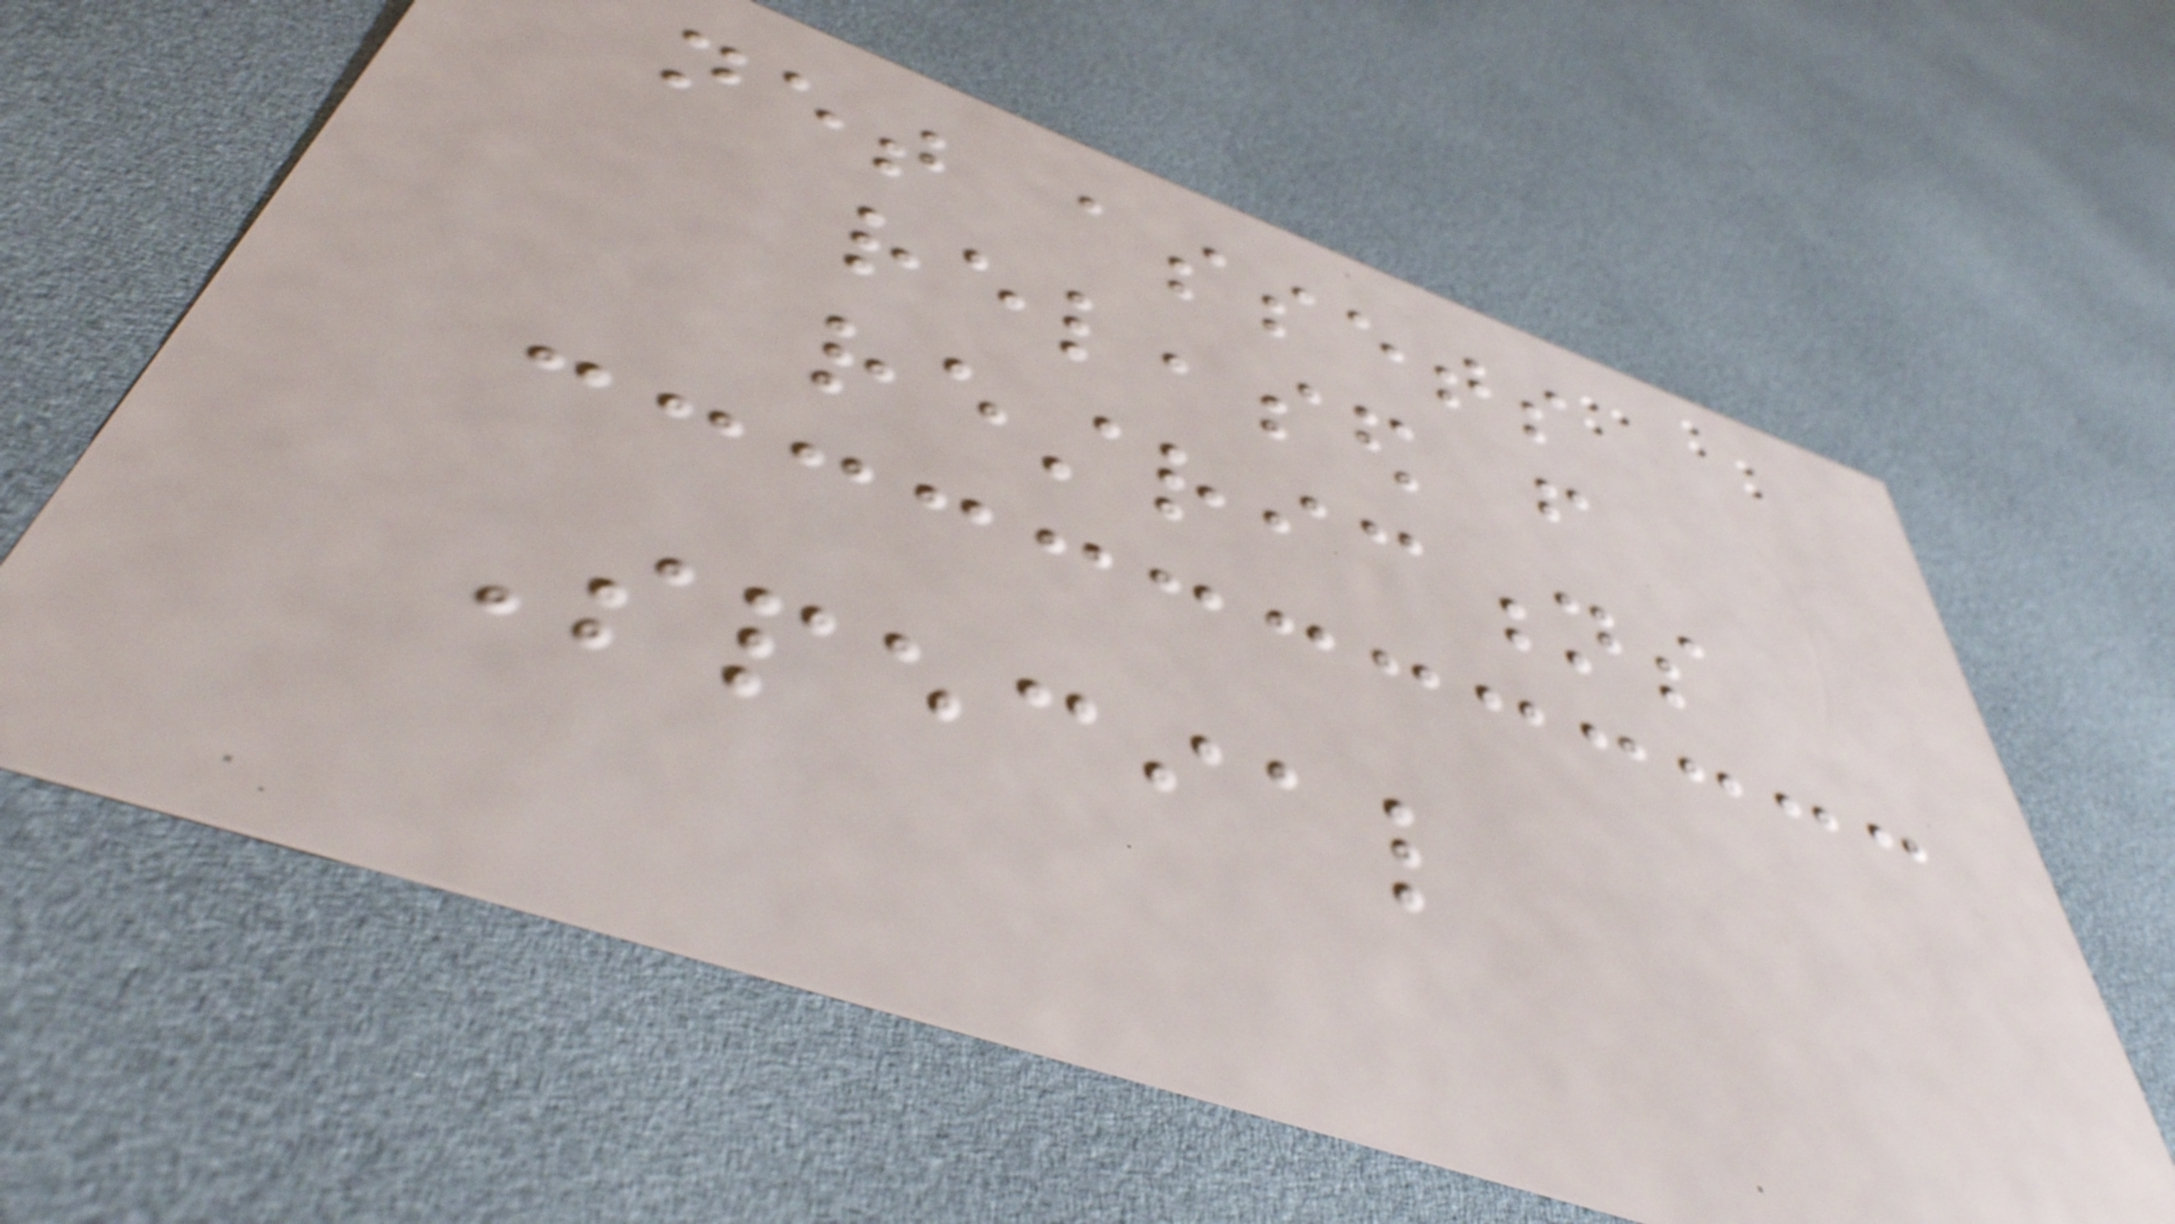net assets
released from
restrictions
Special
